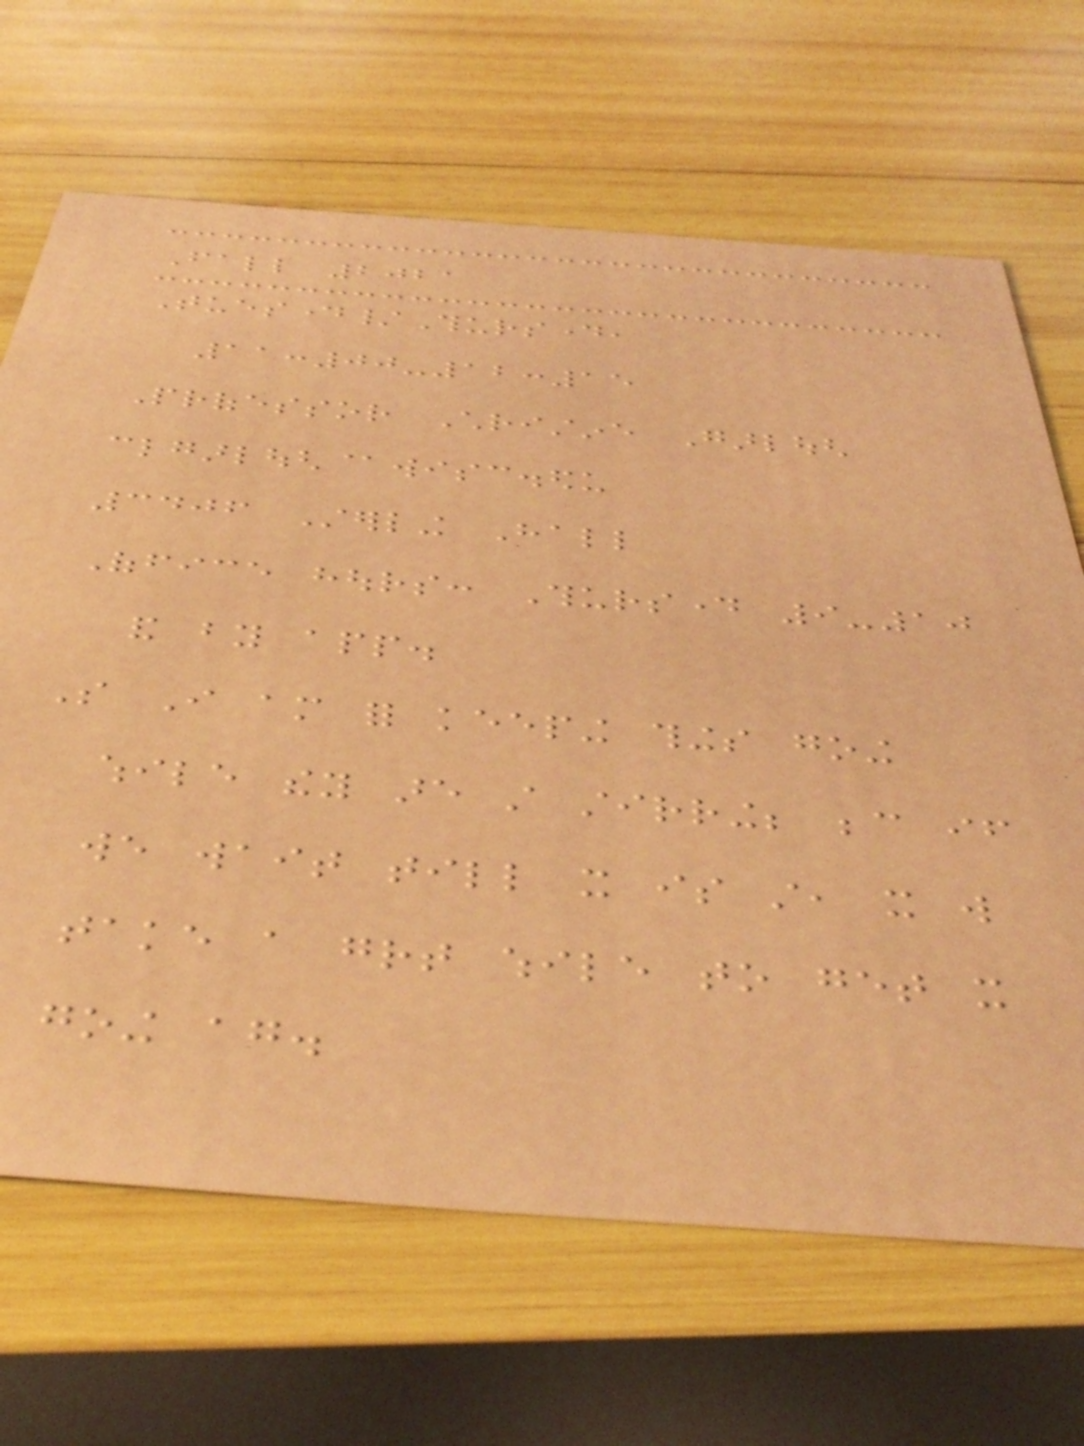Fall 2021
Tuesday/Thursday,
11:00-12:15
Professor Christine Garlough
clgarlough@wisc.edu
3406 Sterling Hall
Office hours: Thursday 9-10
and by app.
So I am for keeping things going
while they are still stirring; because if
we wait till it is still, it will
take a great while to get it
going again.
